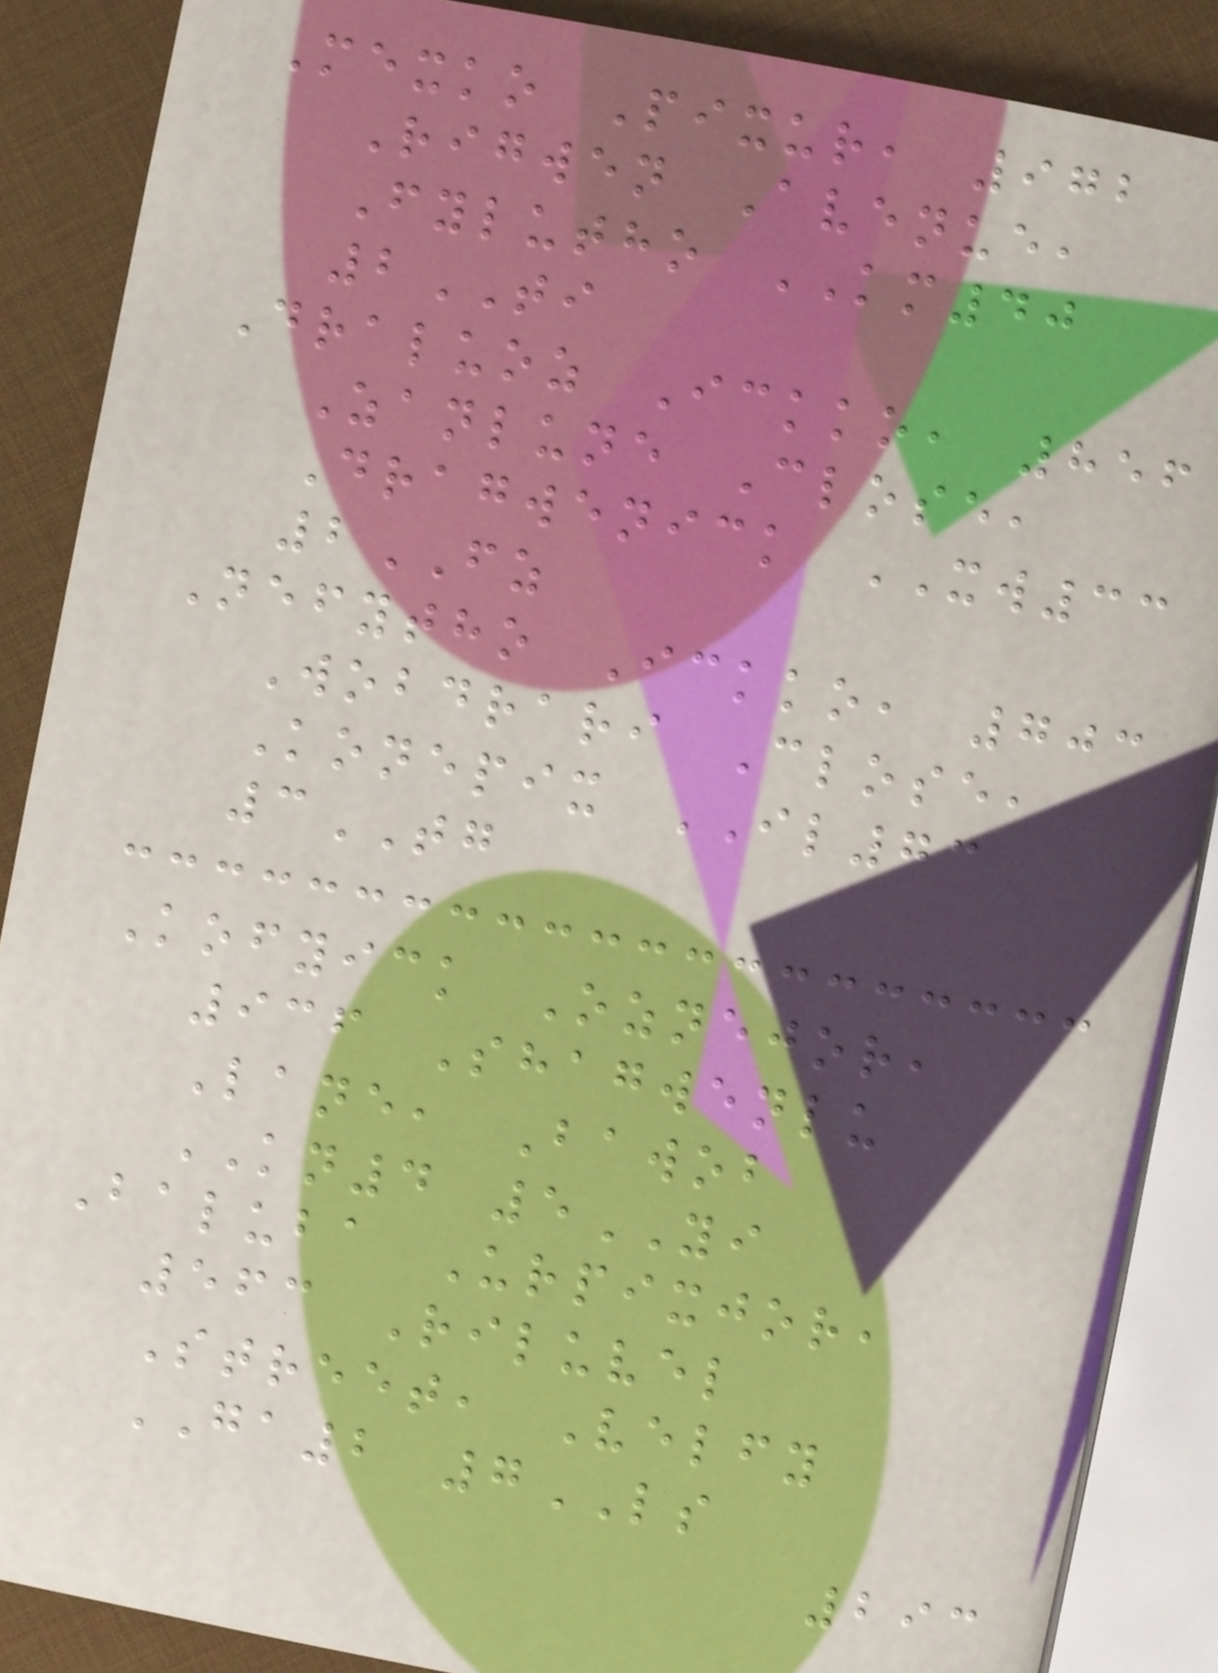Mexko Pixur, 972
Rigwen Avenue,
Fylutho KM40
2TI
Draluoz Ickko, 856
Zanlune Close,
Dragwenick XW33
2FZ
Nefytho Ickko, 703
Wobdrari Close,
Konepix IL73
3TG
Kofyick Oznejor,
936 Shagwenlu
Lane, Bawob
KN4 5YI
Baluba Urpixjor,
563 Riluvel
Street, Velfy
GA2 7LS
293
